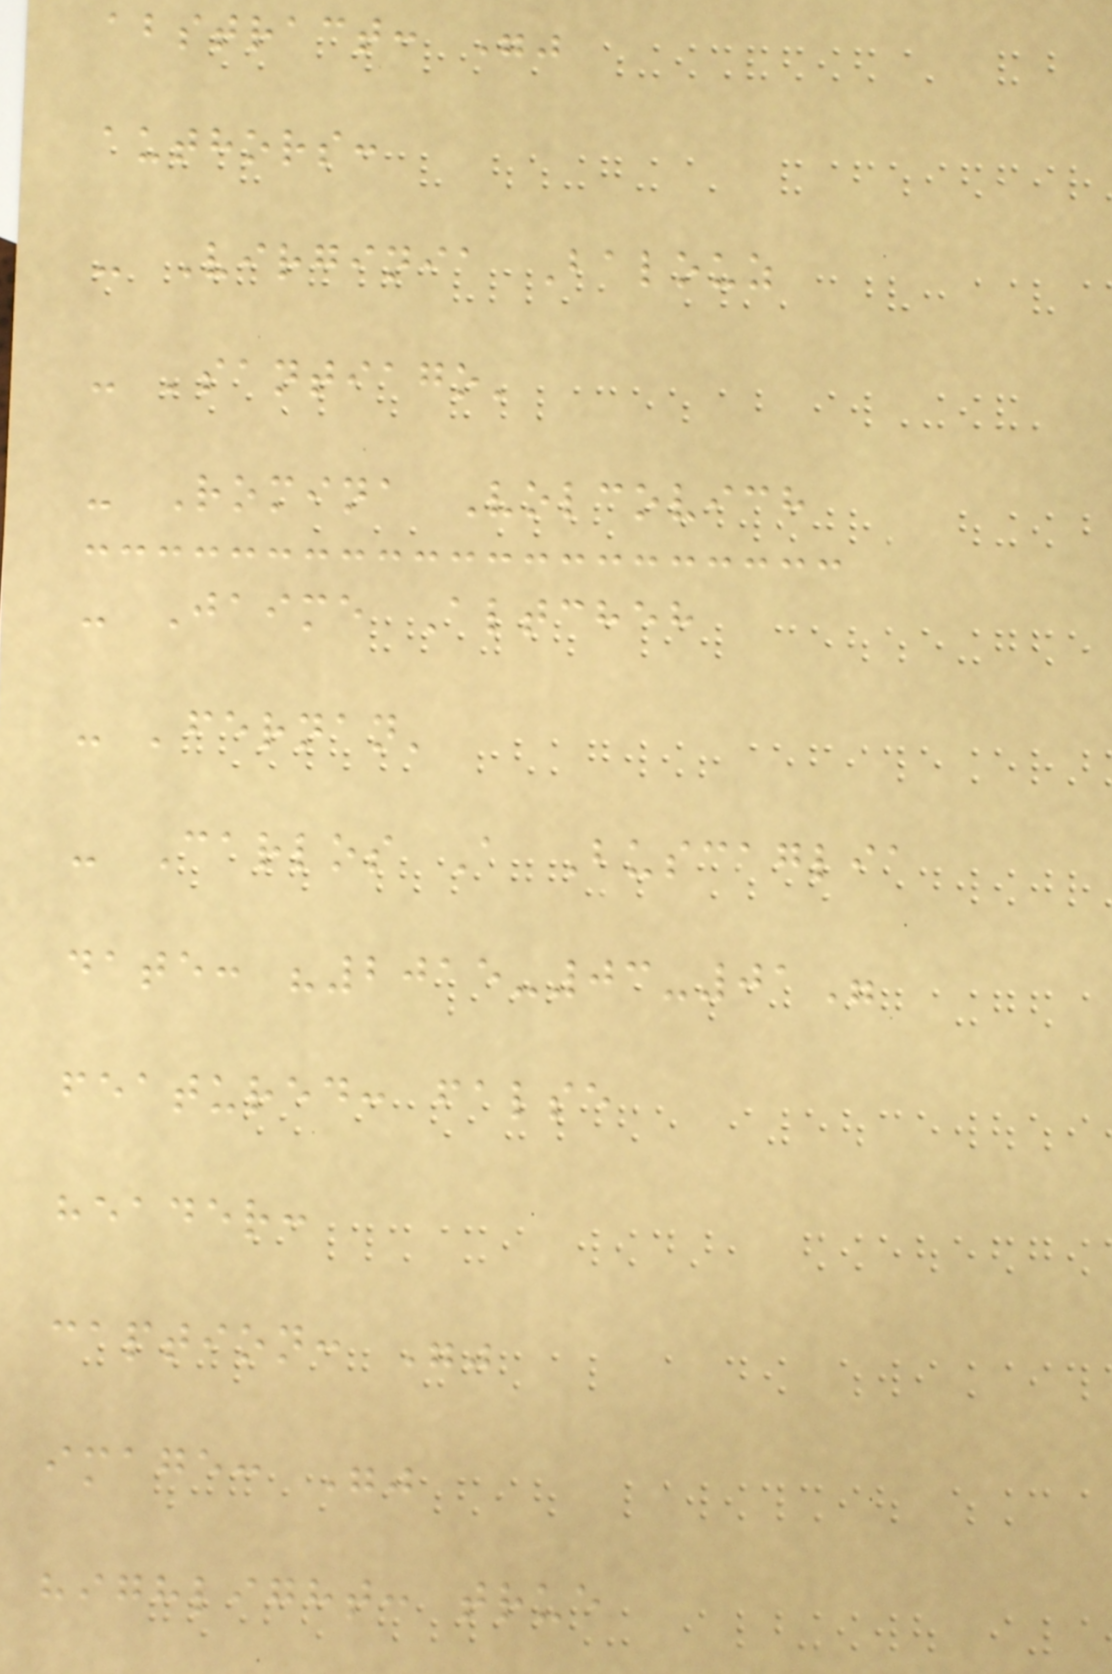abstract: ""
authors:
- Virginia Balouz
- 'santiago'
- Romina Volcovich
- Jaime Altcheh
- 'fernan'
- Carlos A Buscaglia
date: "2015-03-01"
featured: false
header:
caption: ""
image: ""
highlight: true
